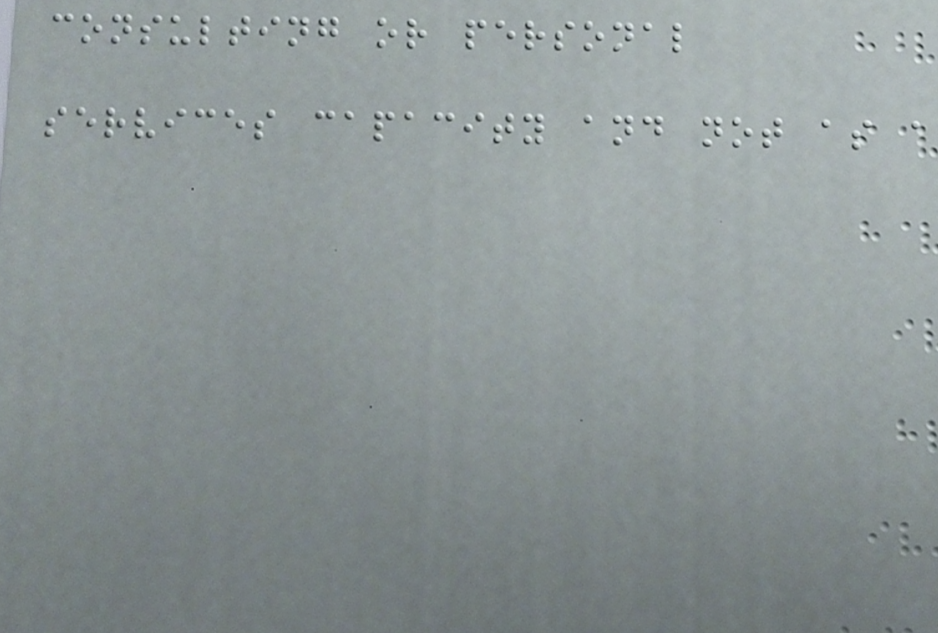consulting or personal
services capacity and not as a
